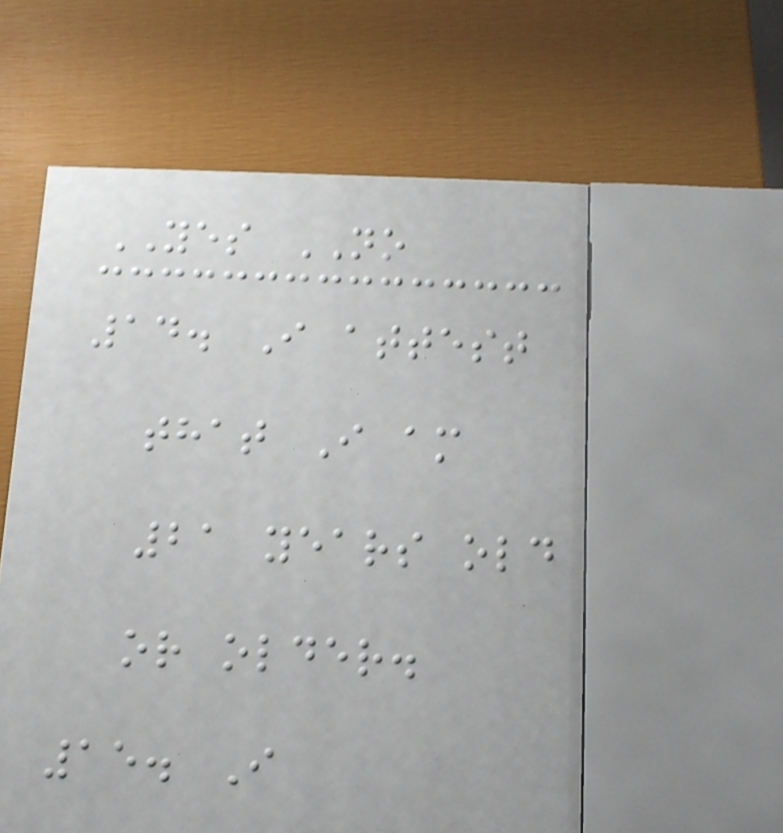YES NO
14. I attest
that I am
21 years old
or older.
15. I
